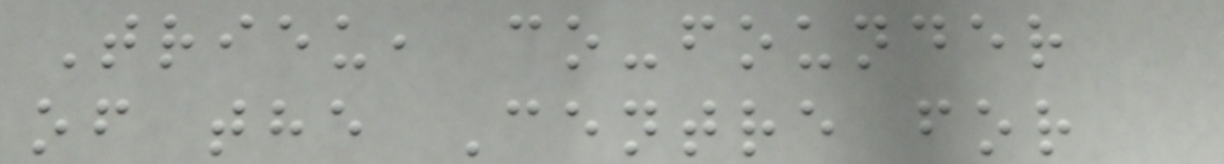Trieu, co-founder
of the Centre for
